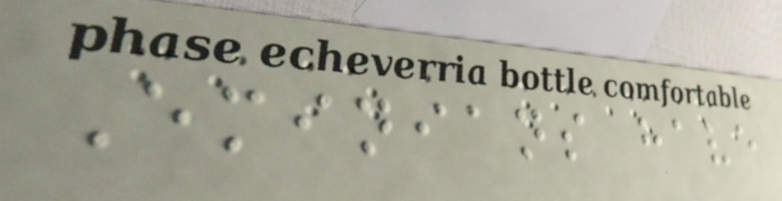Eminians have
